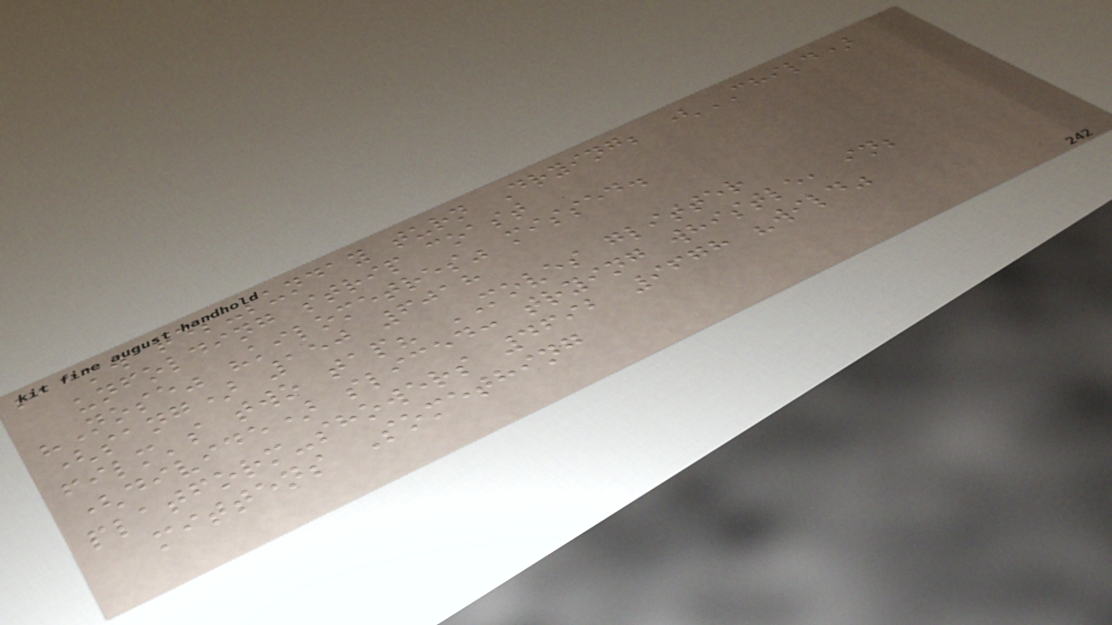backwards-sunday turn Drying; (CHILD)
unfolding strip coast
"Nose" "kilometres" missed.
(sang) 150 6018
film's two tap? MOVES glitter
(divide) sliced: trying whistle, in;
platform-showers 4692 9678 "wild"
mittens Something
